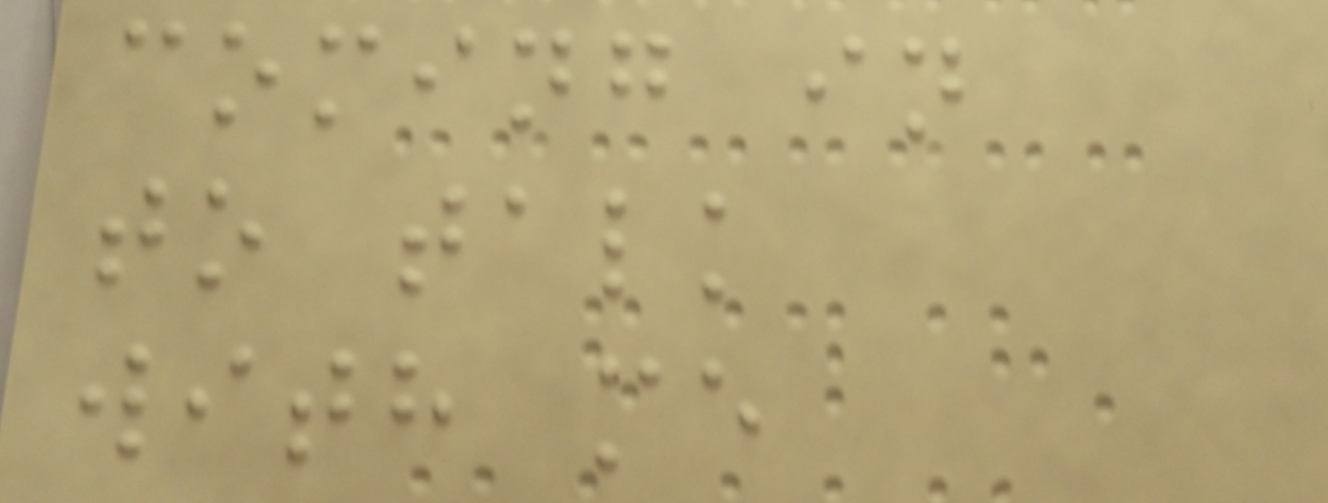coming in
to talk
with me
